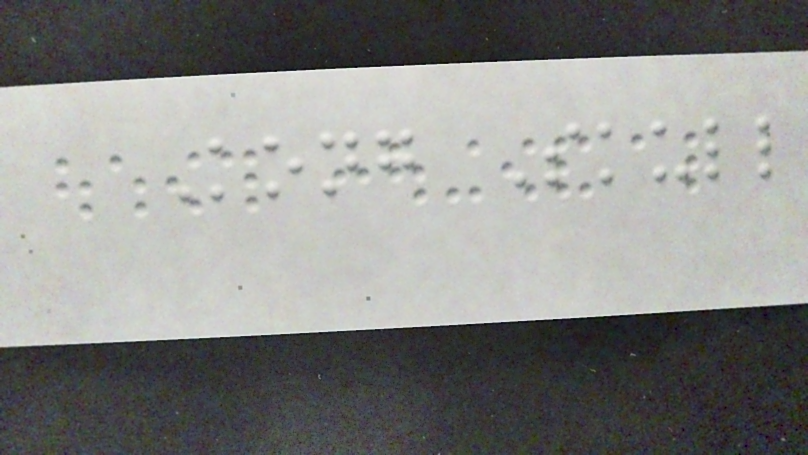Kong Skull
